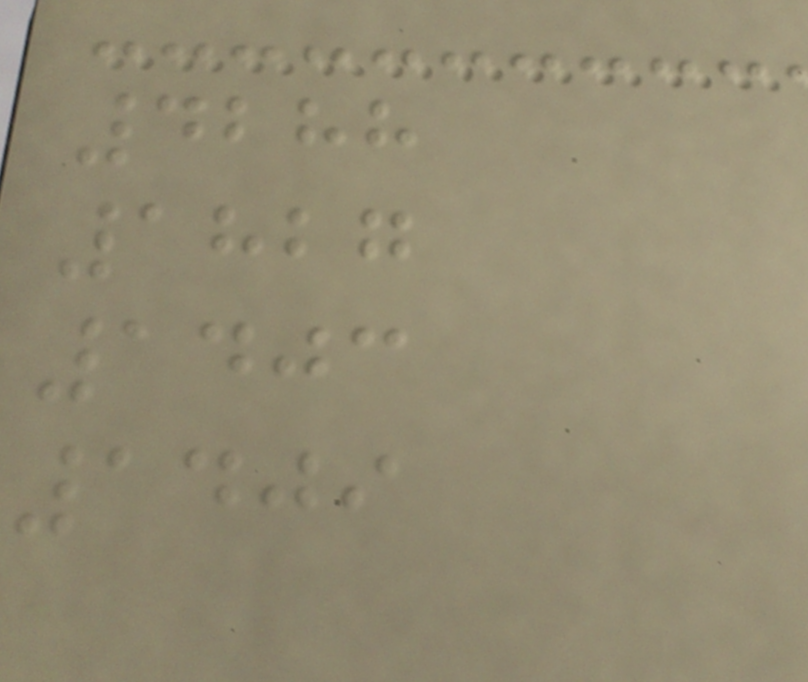4288
1827
1403
1409
